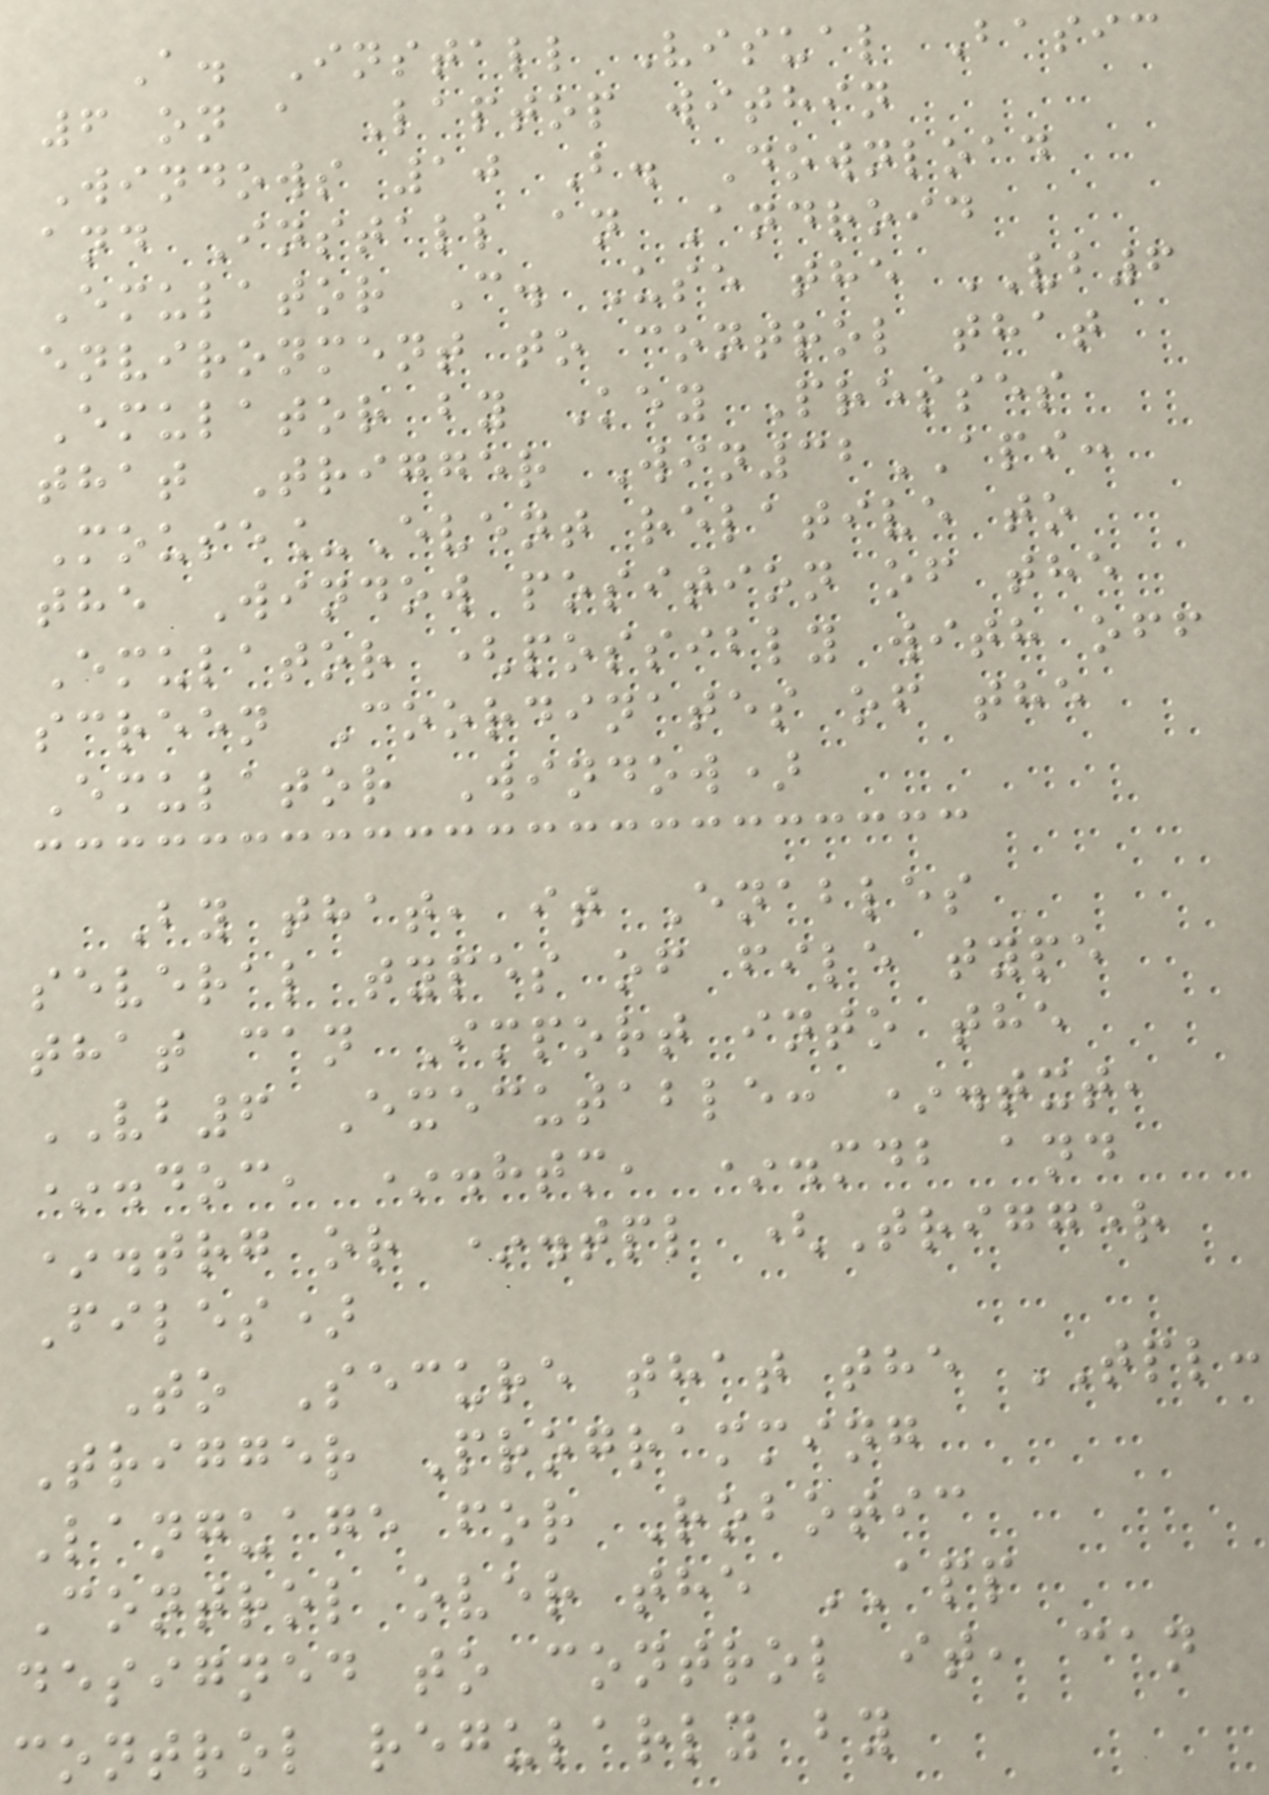A. Install Visual Basic
6 on a Laptop within
Windows 10 B. Download
and Install an Android
Emulator C. Use the VB6
environment to control that
Emulator by Key Presses
that Trigger Win32API:
Mouse_Event relative to
the Window position of the
Emulator (possibly with off
screen Coordinates of the
Emulator Window)
By that, it Enables
several types of file type
that can Import into the
VB6 Executable: *.txt,
*.doc, *.htm, *.mdb and
*.trg or *.tpl (Trigger
Files)
To Secure that the TPL:
Trigger Programming
Language for Robotic
Control over the APP
designed to control it, can
control regularly by
